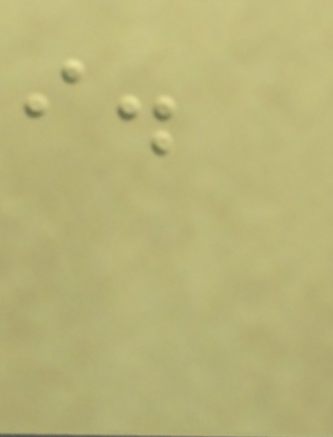i.
